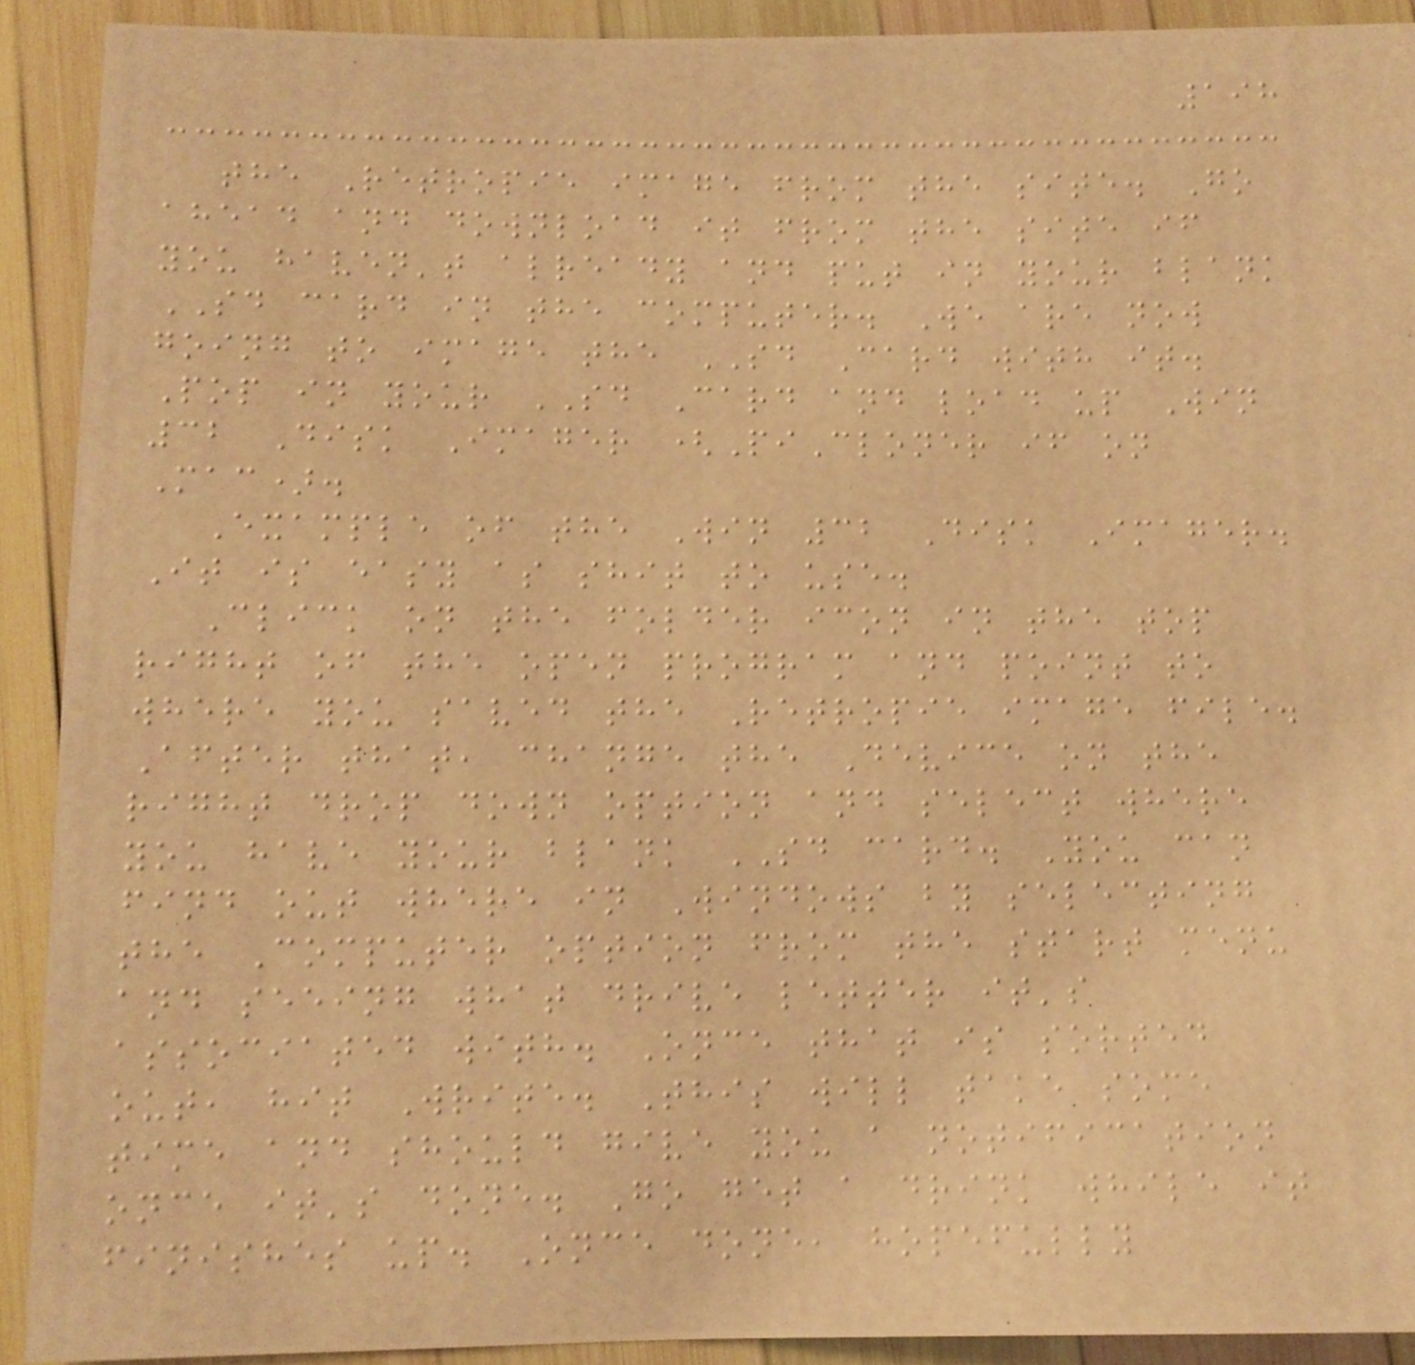198
the Retropie image from the site. Go
ahead and download it from the site if
you haven't already and put in your blank
SD card in the computer. We are now
going to image the SD Card with it.
Pop in your SD Card and load up Win
32 Disk Imager (PiCloner if on
Mac).
Example of the Win 32 Disk Imager.
It is easy as shit to use.
Click on the folder icon in the top
right of the open program and point to
where you saved the Retropie image file.
After that, change the Device on the
right drop down option and select where
you have your blank SD card. You can
find out where in Windows by selecting
the Computer option from the start menu
and seeing what drive letter it's
associated with. Once that is sorted
out, hit Write. This will take some
time and should give you a notification
once it's done. Go get a drink while it
finishes up. Once done, hopefully
